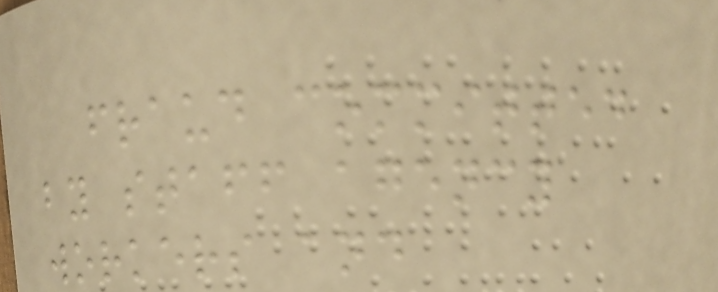fraud committed
by staff agency
workers and
